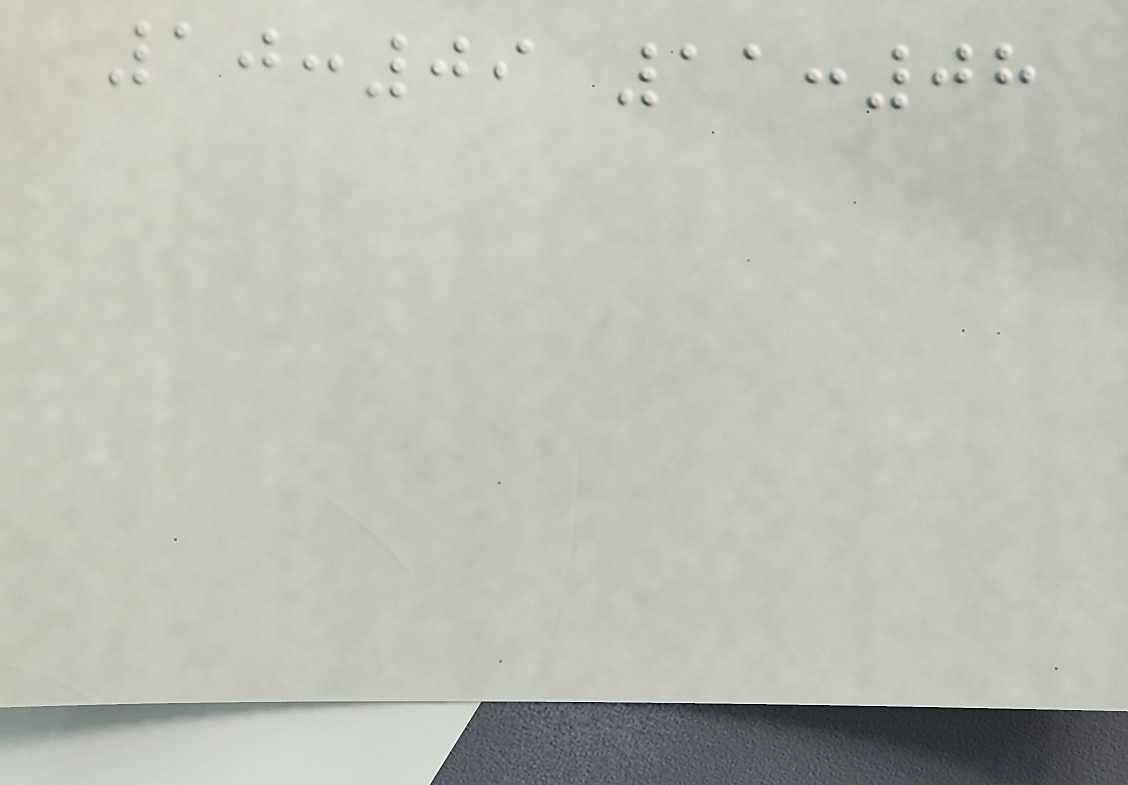10:09 11:08
